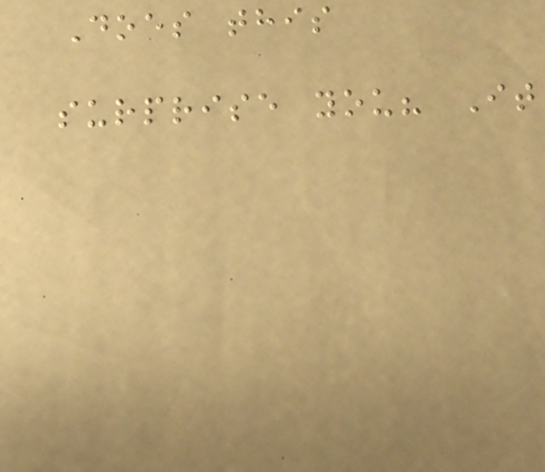Does this
surprise you? It
